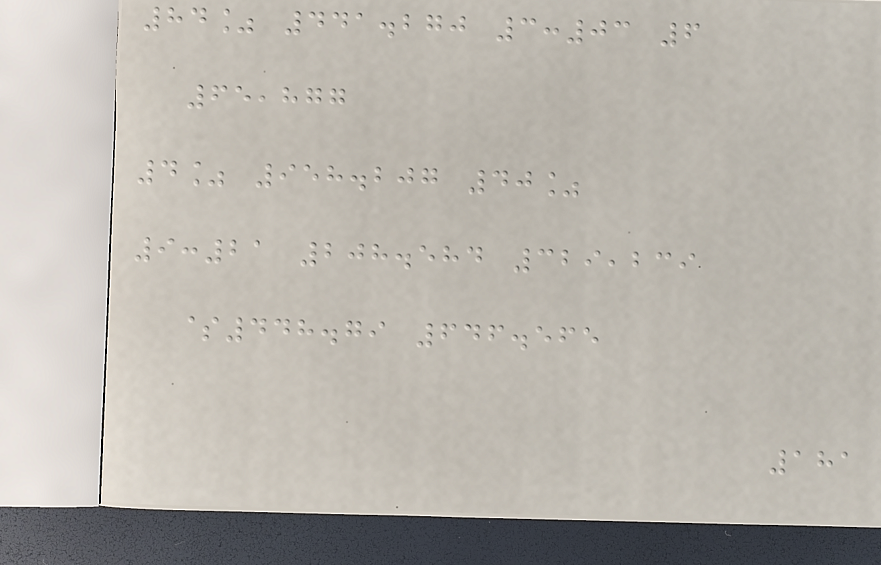84% 441.270 3:03 6
65,877
4% 958.207 40%
9:21 208.584 329,239
$448.79 646.565
181
